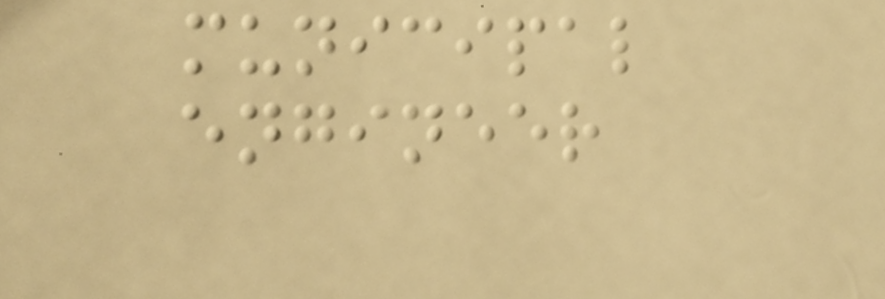municipal
engineer
